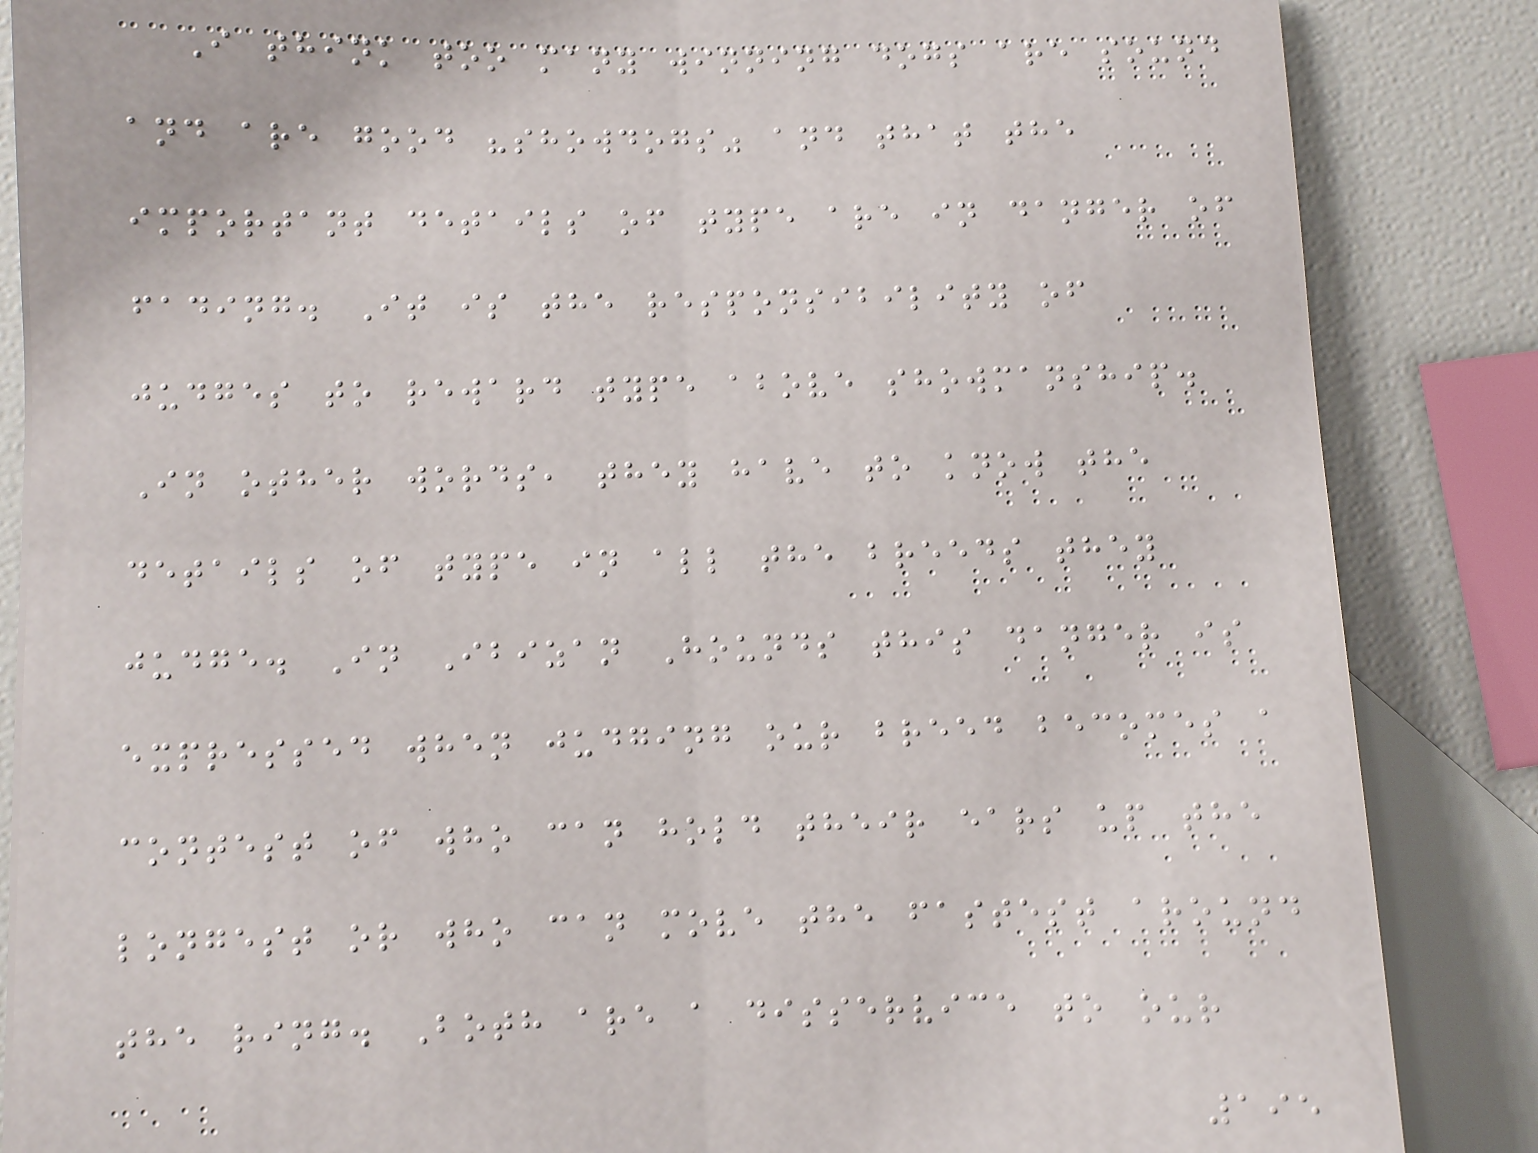I think too many winning dogs are sound
and are good "showdogs" and that the
important details of type are in danger of
fading. It is the responsibility of
judges to reward type above showmanship.
In other words, they have to know the
details of type in all the breeds they
judge. In Ibizan Hounds this danger is
expressed when judging our breed becomes a
contest of who can hold their ears up the
longest or who can move the fastest around
the ring. Both are a disservice to our
195
